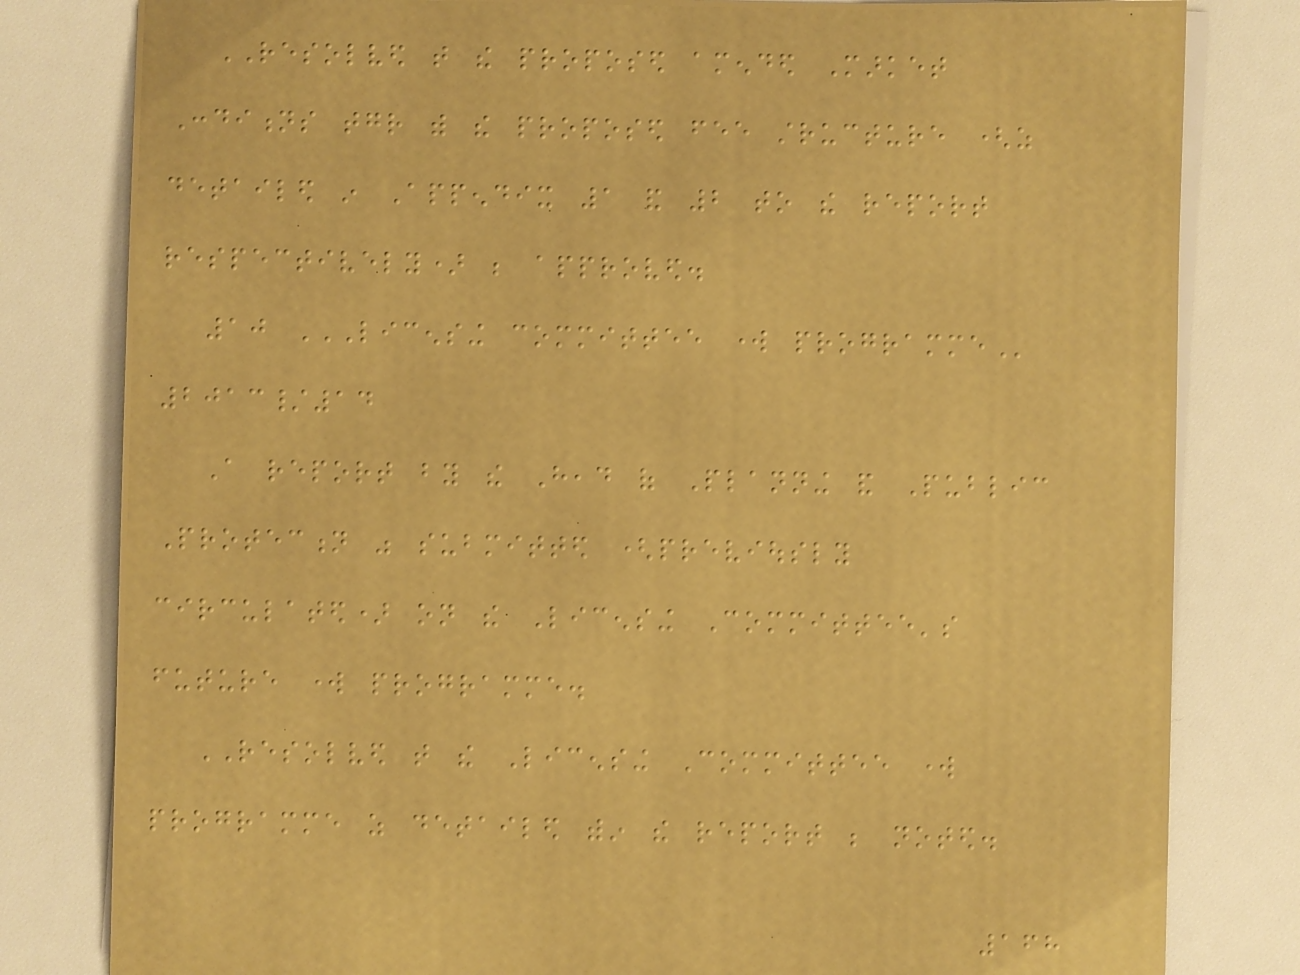RESOLVED that the proposed amended Market
Conditions together with the proposed fee structure (as
detailed in Appendix 1 and 2 to the report
respectively) be approved.
10 LICENSING COMMITTEE WORK PROGRAMME
2013/14
A report by the Head of Planning and Public
Protection was submitted (previously
circulated) on the Licensing Committee's
future work programme.
RESOLVED that the Licensing Committee work
programme as detailed within the report be noted.
168
